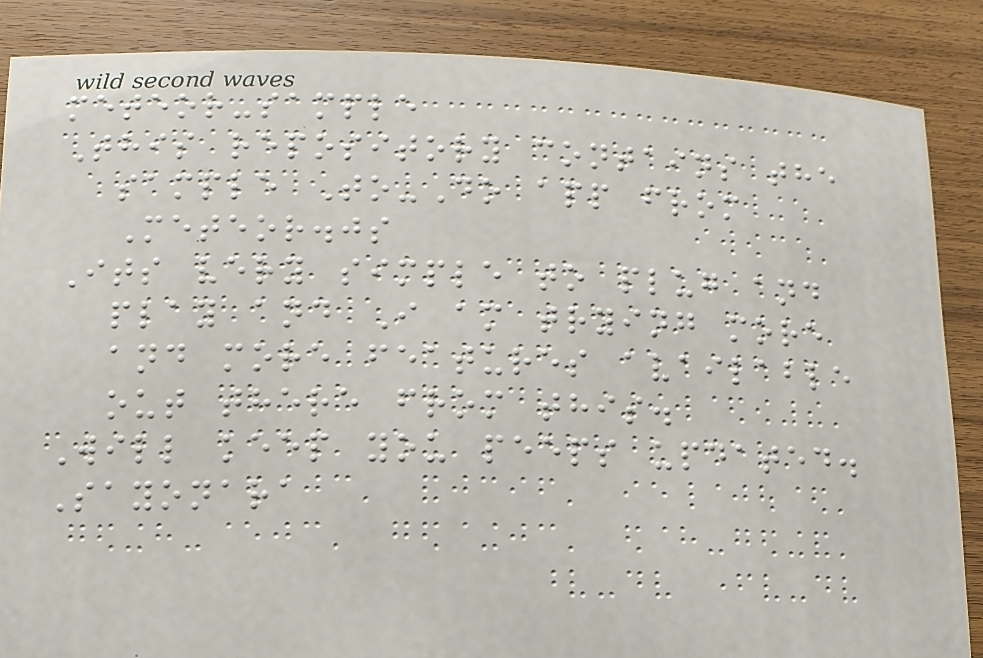meteor-sample
This repository contains the
sample To-Do app from
Meteor.js
Its very simple to plug and
play and I am trying more
and more features available
out there from this.
Will keep you peeps updated.
Sayonara
